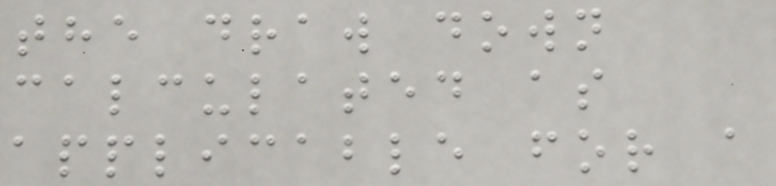the draw down
calculated as
applicable for a
